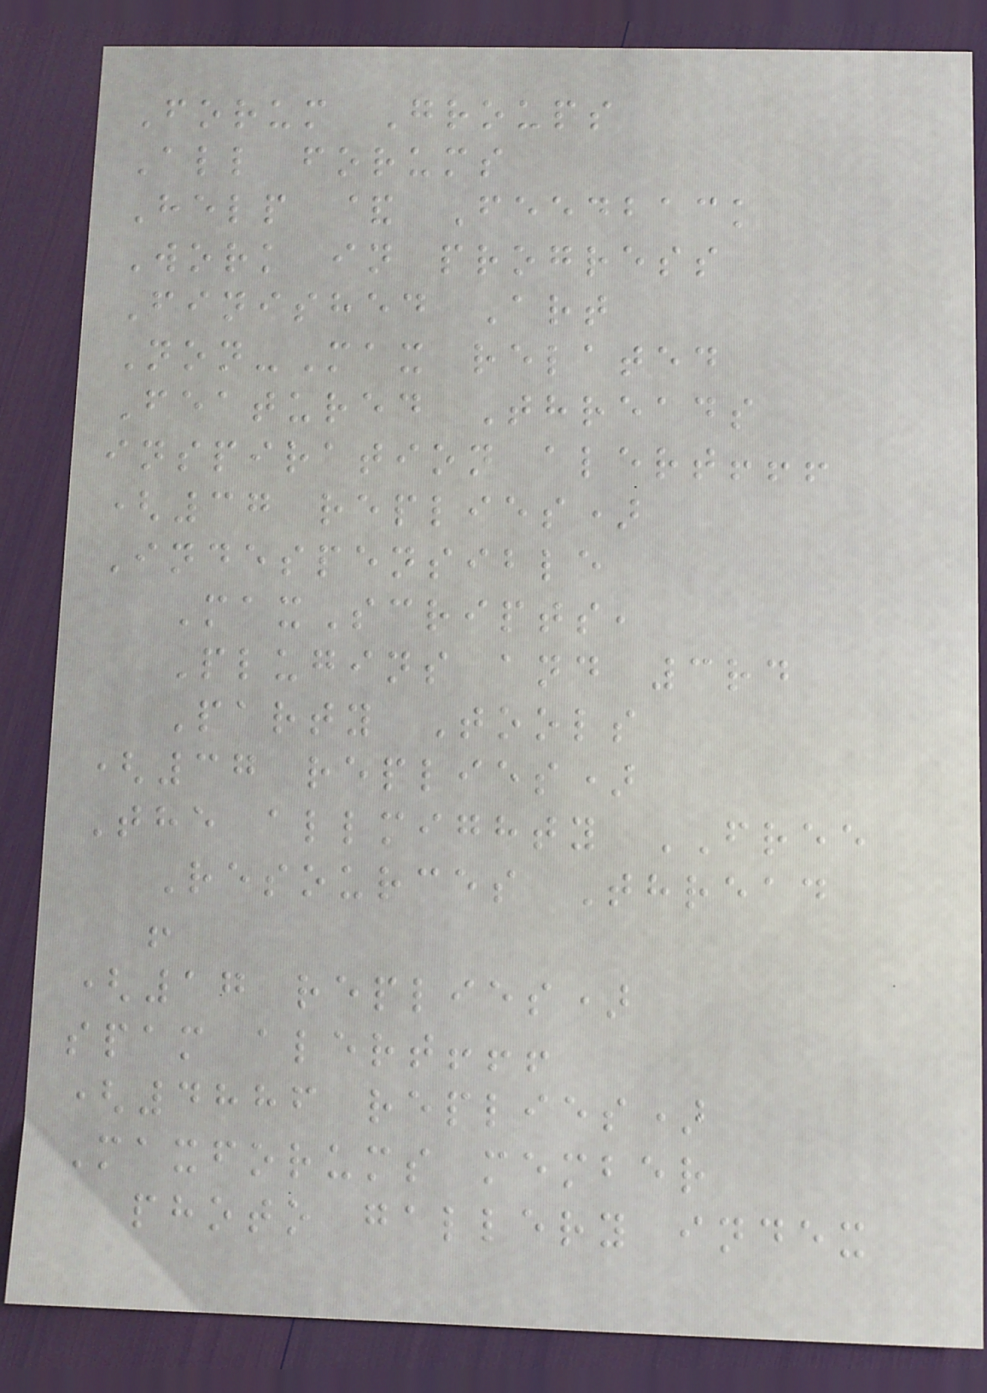Forum Groups
All forums
Help & Feedback
Work in progress
Finished Art
Non-Max related
Featured Threads
inspiration alert!!!
(37 replies)
Indespensible
MaxScripts,
Plugins and 3rd
Party Tools
(37 replies)
The allmighty FREE
Resources Thread
!
(17 replies)
spam alert!!!
(4886 replies)
Maxforums member
photo gallery index
